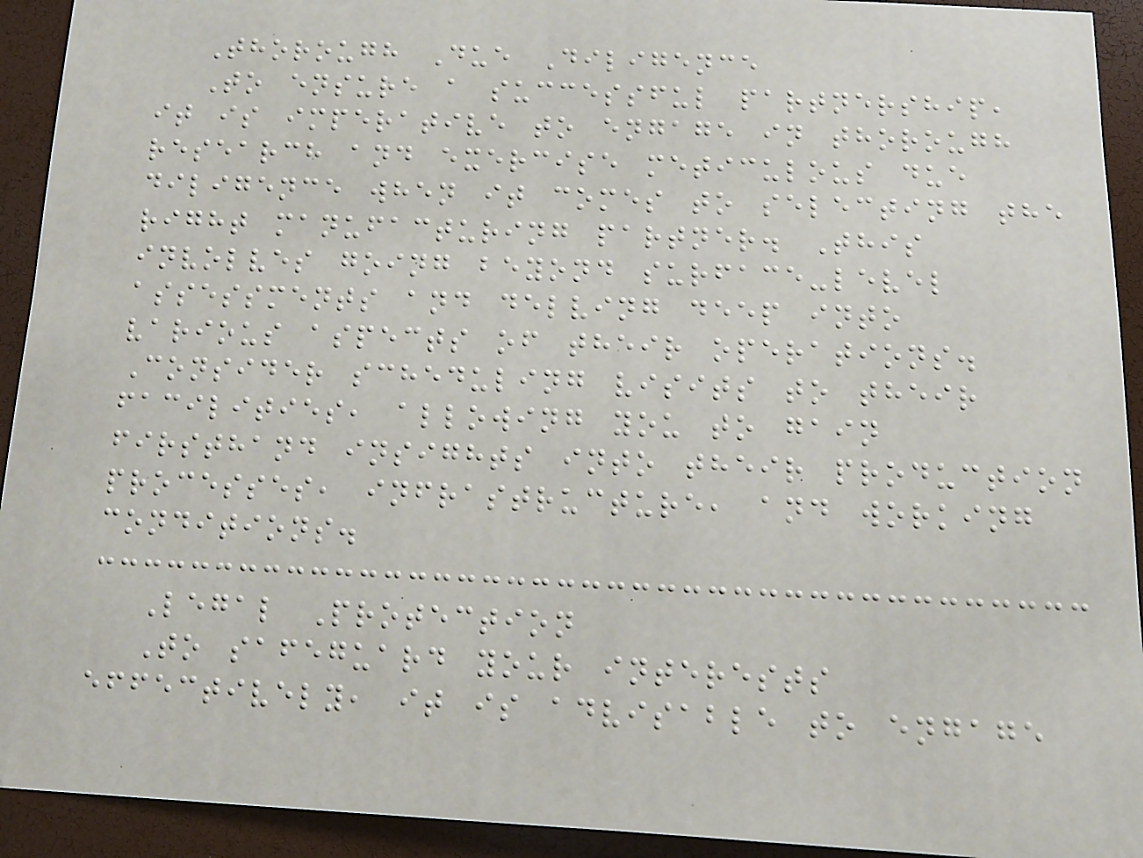Thorough Due Diligence
To ensure a successful partnership,
it is imperative to engage in thorough
research and exercise meticulous due
diligence when it comes to selecting the
right manufacturing partner. This
involves going beyond surface-level
assessments and delving deep into
various aspects of their operations.
Consider scheduling visits to their
facilities, allowing you to gain
firsthand insights into their production
processes, infrastructure, and working
conditions.
Legal Protection
To safeguard your interests
effectively, it is advisable to engage
